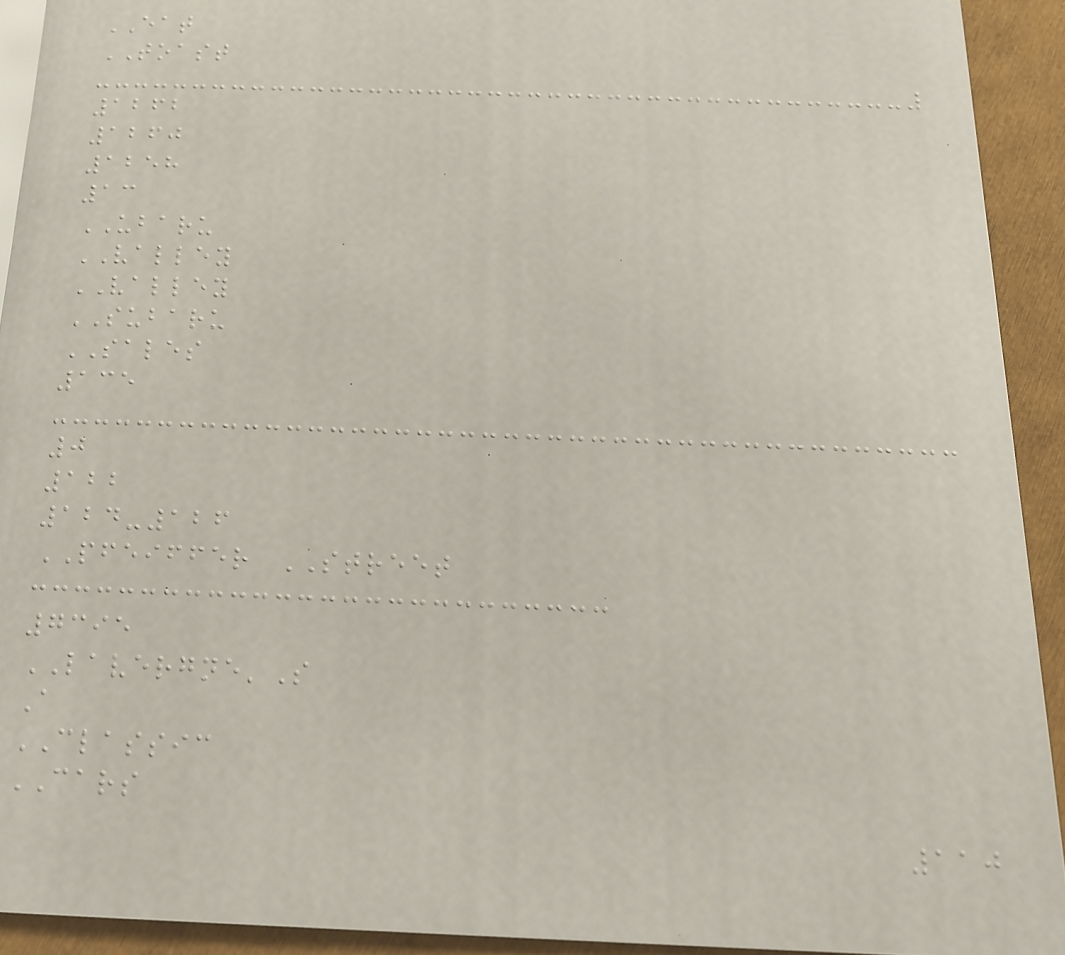EAT
TOAST
1262
1260
1258
13
UBARU
VALLEY
VALLEY
SUBARU
SALES
135
0
122
124-126
PFEIFFER STREET
7395
LAVERGNE'S
A
CLASSIC
CARS
110
